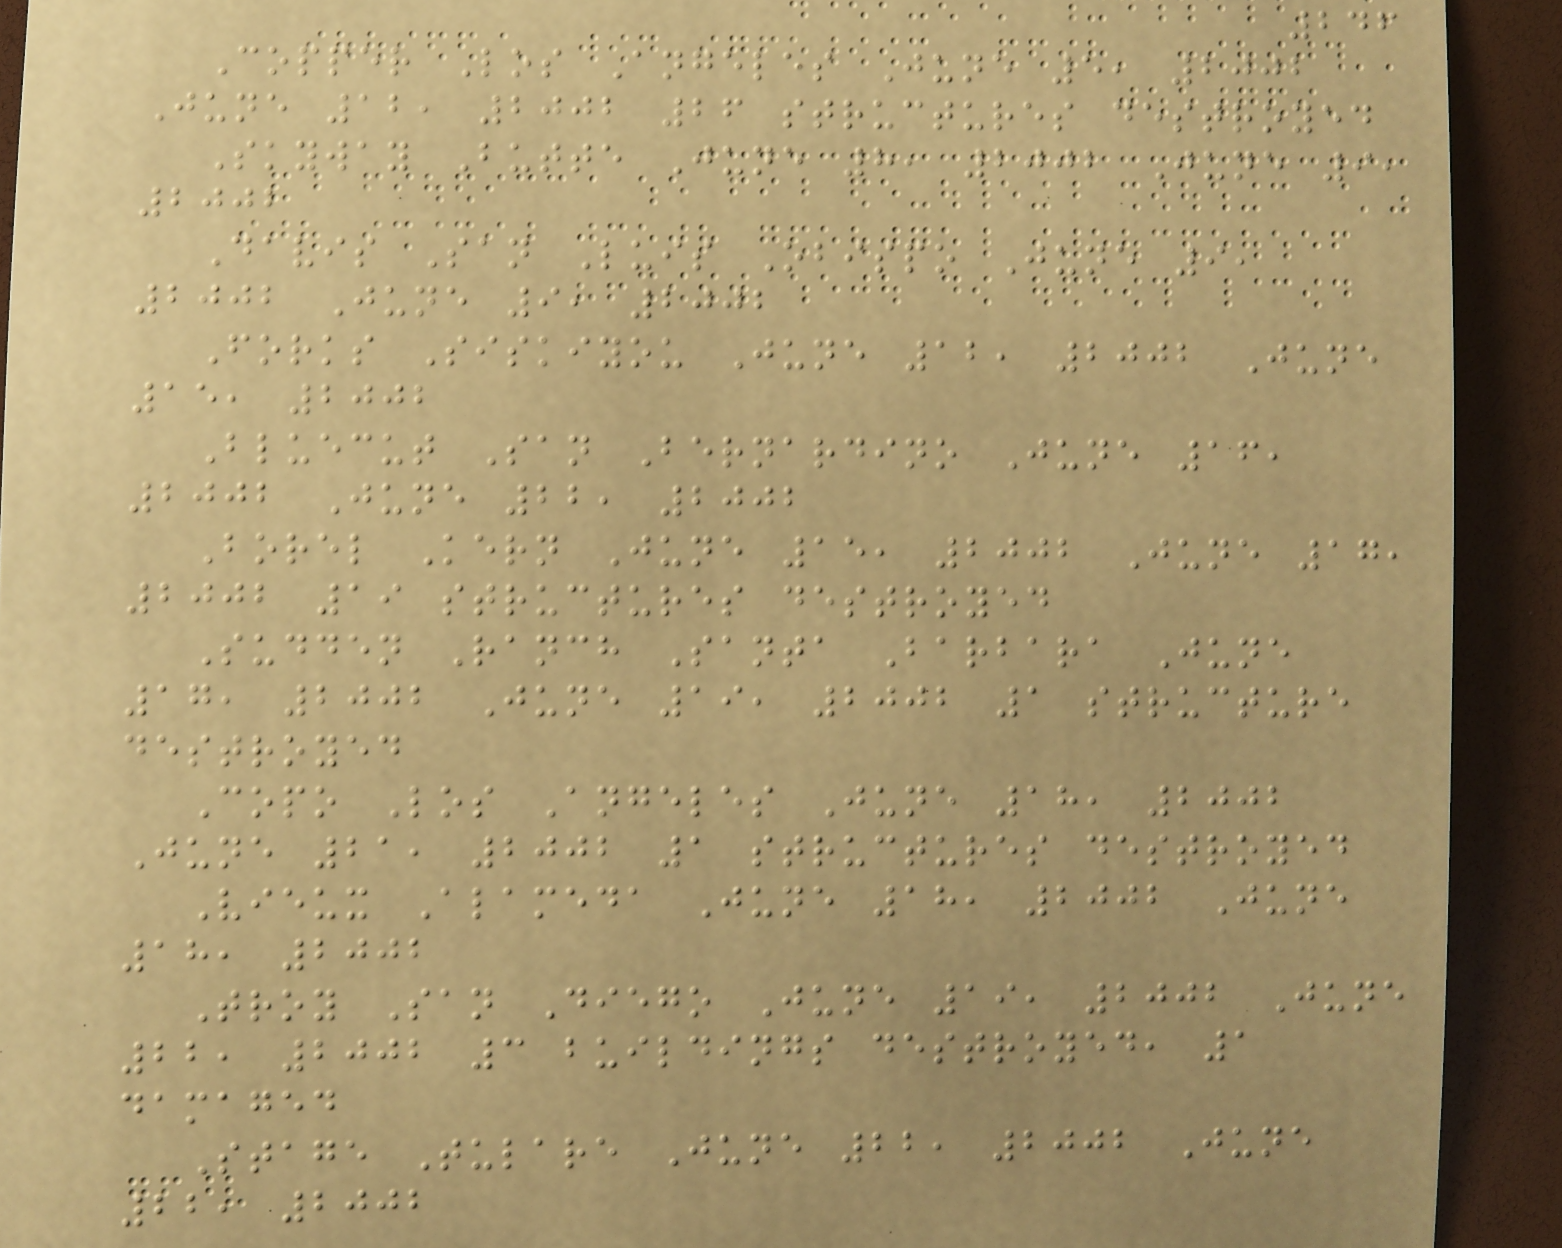246
Copper Los Angeles June 5, 2002
June 12, 2002 26 structures destroyed
Skyway Butte June 8, 2002 June 9,
2002
Davis San Luis Obispo June 9,
2002 June 9, 2002
Forks Siskiyou June 12, 2002 June
15, 2002
Bluecut San Bernardino June 16,
2002 June 22, 2002
Borel Kern June 15, 2002 June 17,
2002 19 structures destroyed
Sudden Ranch Santa Barbara June
17, 2002 June 19, 2002 1 structure
destroyed
Copo Los Angeles June 18, 2002
June 21, 2002 1 structures destroyed
Vieux Alameda June 18, 2002 June
18, 2002
Troy San Diego June 19, 2002 June
22, 2002 3 buildings destroyed, 1
damaged
Stage Tulare June 22, 2002 June
22, 2002
